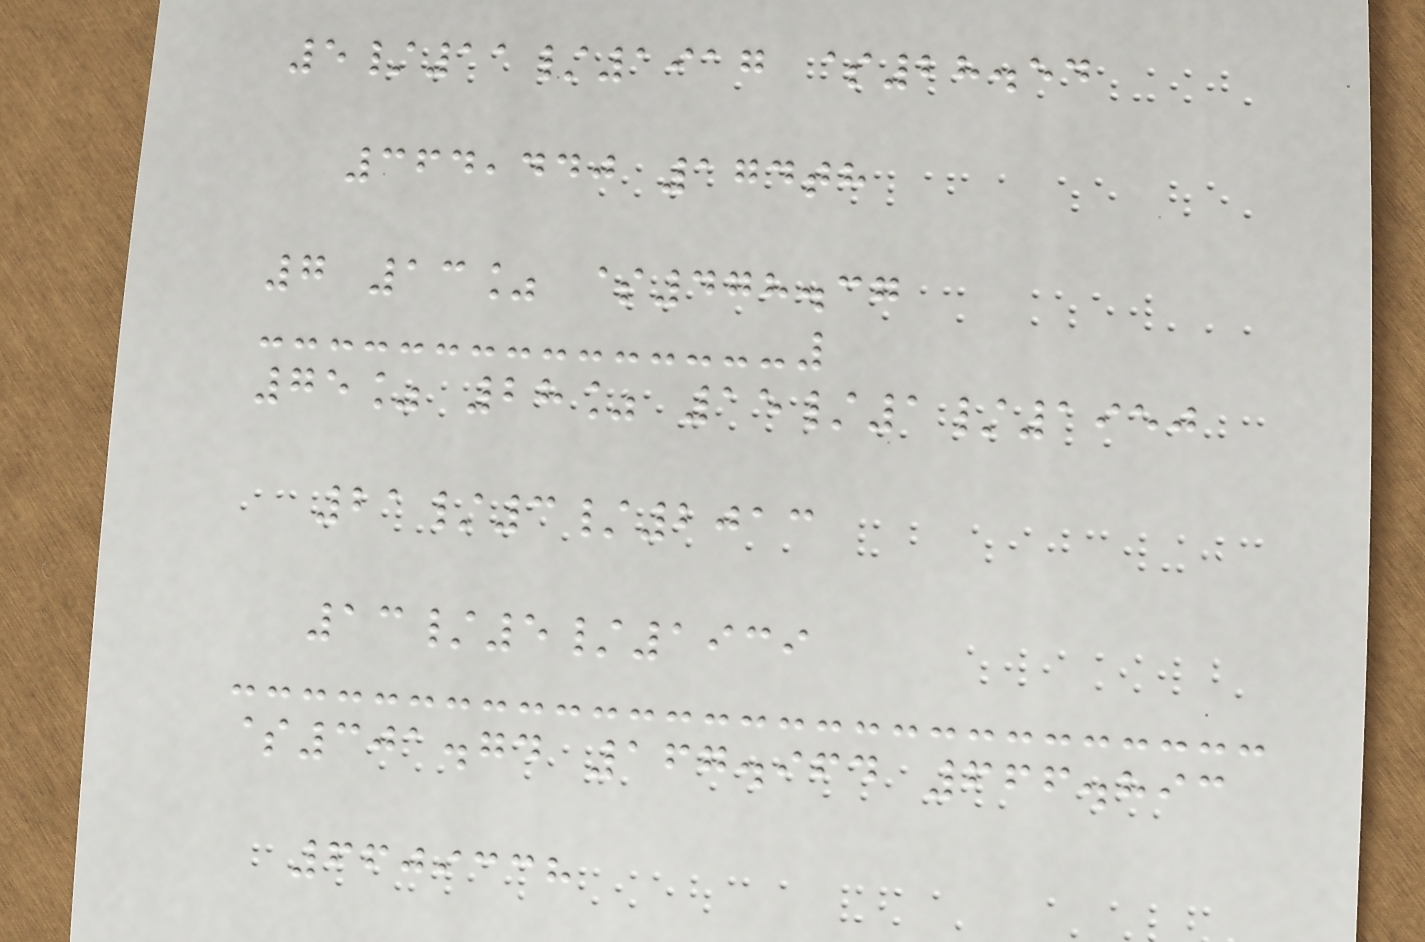5/11/1917 $28.54
364,440 174th
7 13% $478.37
75% 28% 15/1/1950
21/3/2013
13/5/1939
$301.74 167.964 666.893
6609338
